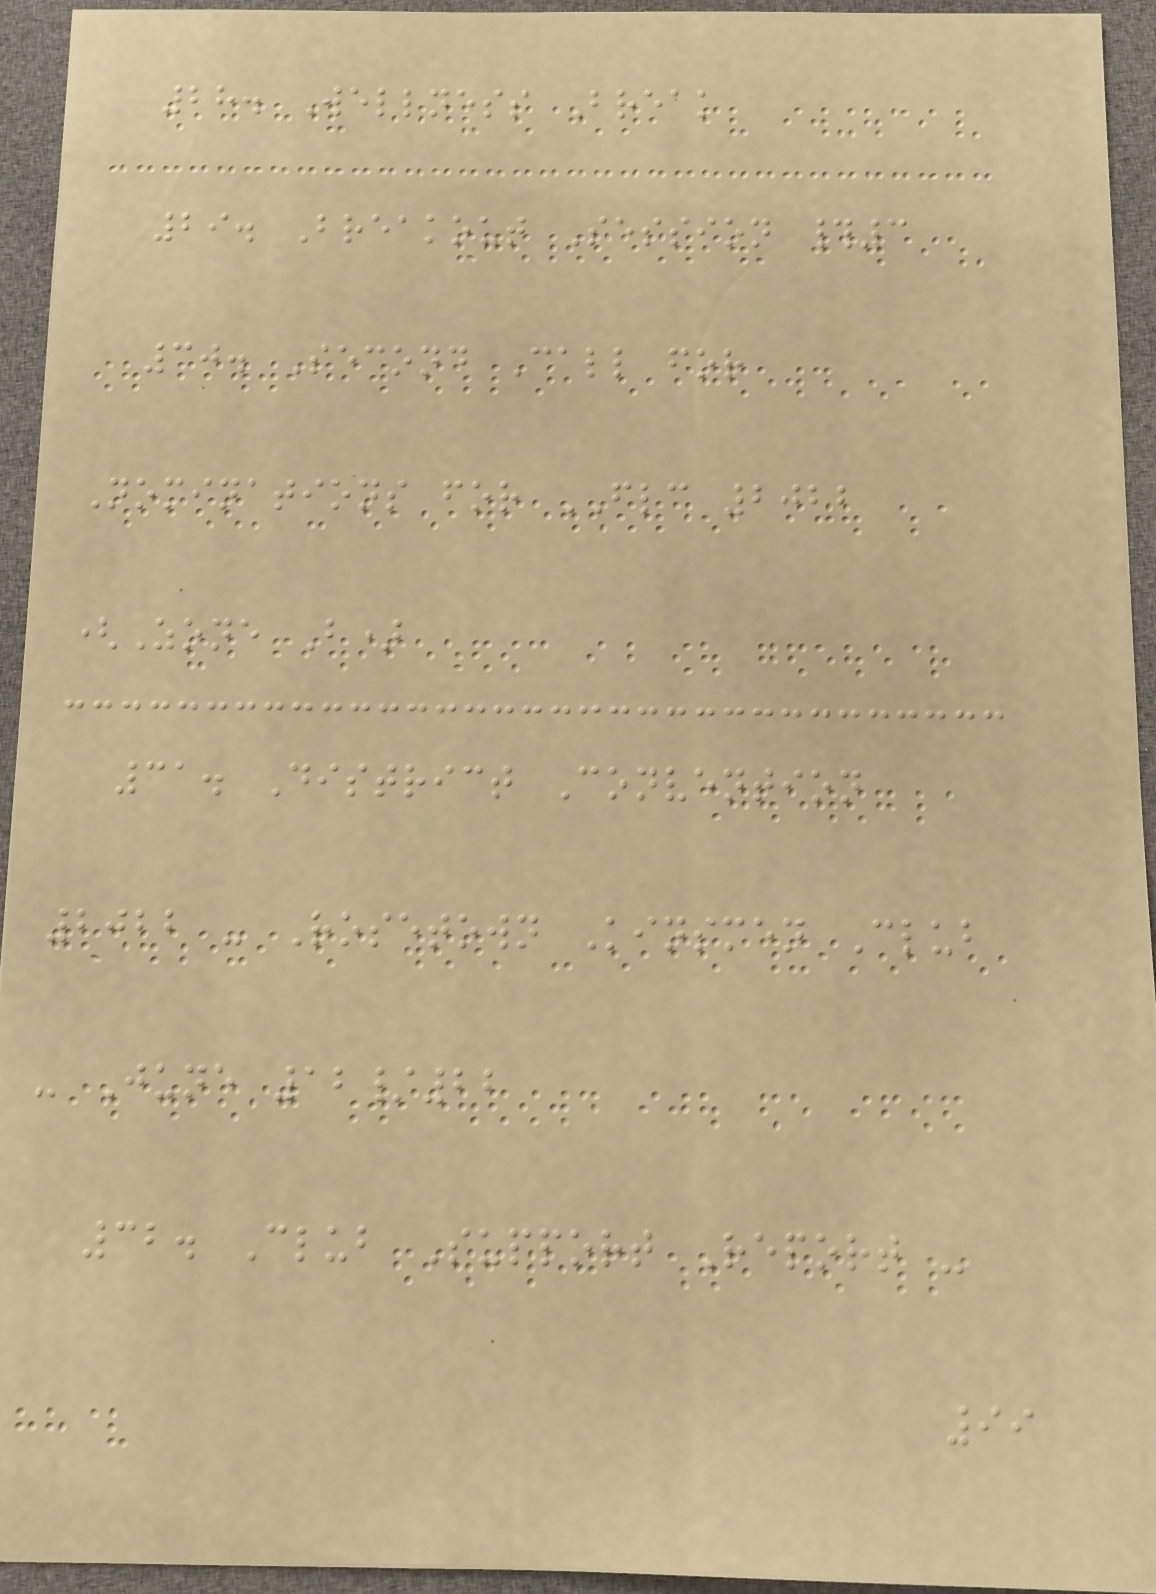28. Wellness Break
29. Breakout Session #3
30. Second Call for
Nominations for FLC 2022
(Zone B)
31. District Convention
2022 - Rosetown Kinsmen Club
- June 12/22
32. Club Support Report -
99
